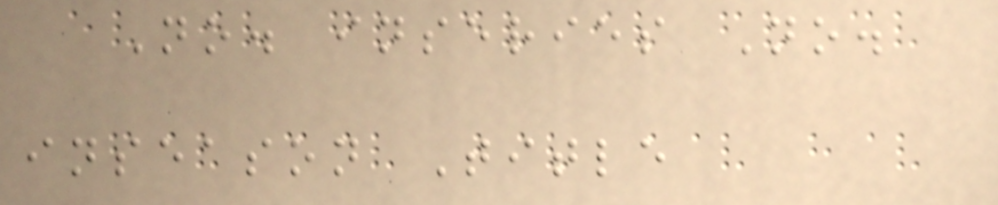No. inseries No.
inseason Title
